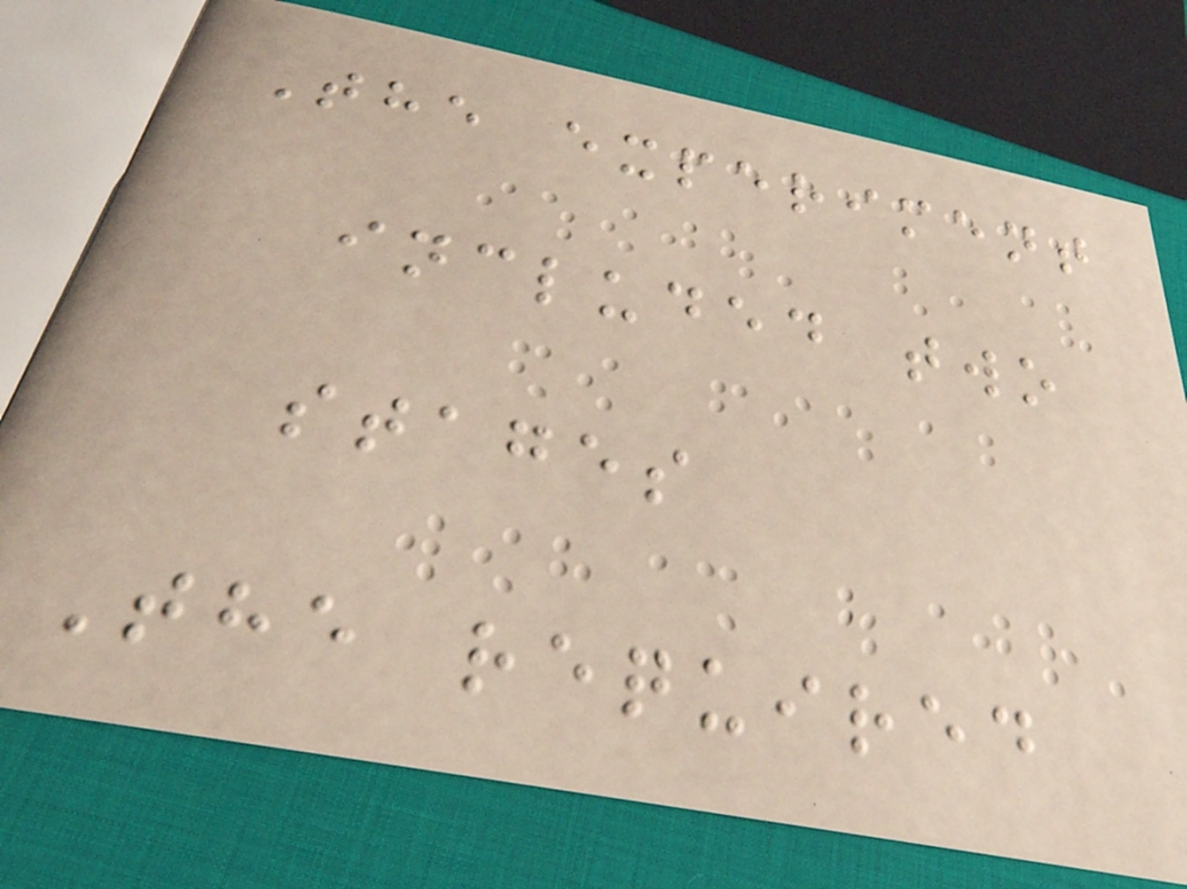The experiment
included two
stages
The required
